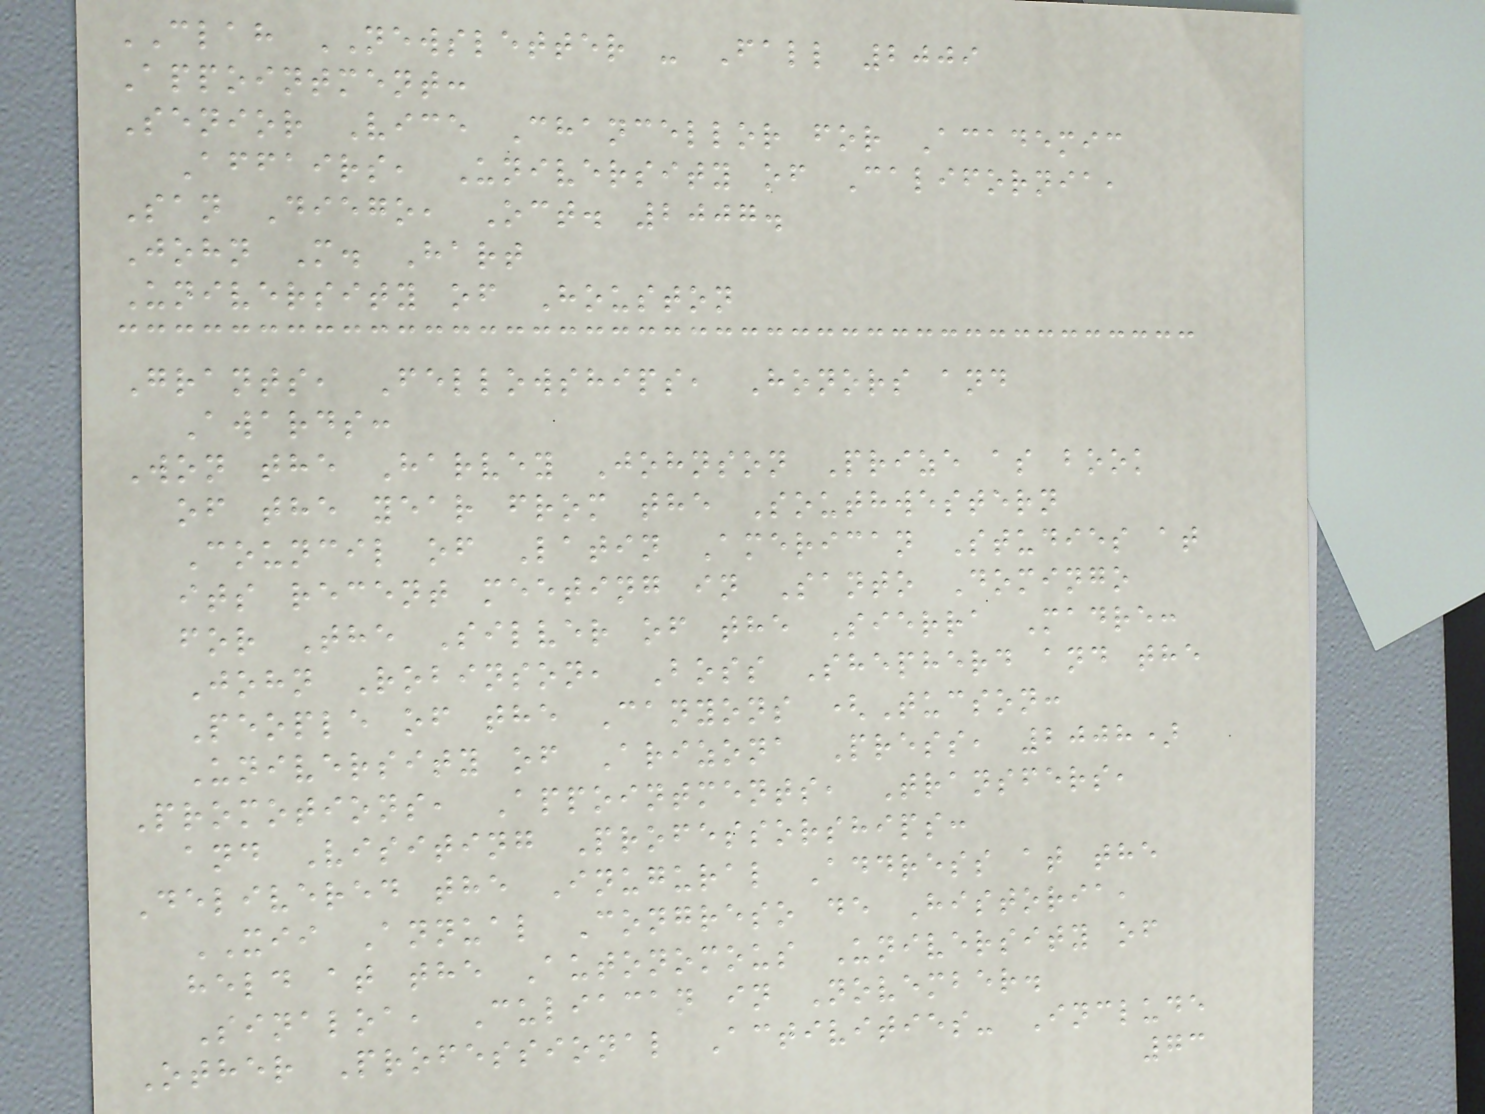CLAH NEWSLETTER - Fall 2009
Appointment:
Senior Vice Chancellor for Academic
Affairs, University of California,
San Diego, Oct. 2007.
John M. Hart
University of Houston
Grants, Fellowships, Honors and
Awards:
Won the Harvey Johnson Prize as book
of the year from the Southwestern
Council of Latin American Studies at
its recent meeting in Santo Domingo
for The Silver of the Sierra Madre:
John Robinson, Boss Shepherd and the
People of the Canyons (Tucson:
University of Arizona Press, 2008)
Promotions, Appointments, Transfers,
and Visiting Professorships:
Delivered the Inugural Address at the
XII Annual Congreso de Historia,
held at the Autonomous University of
Sinaloa, Culiacan in November.
Other Professional Activities- Include
73
